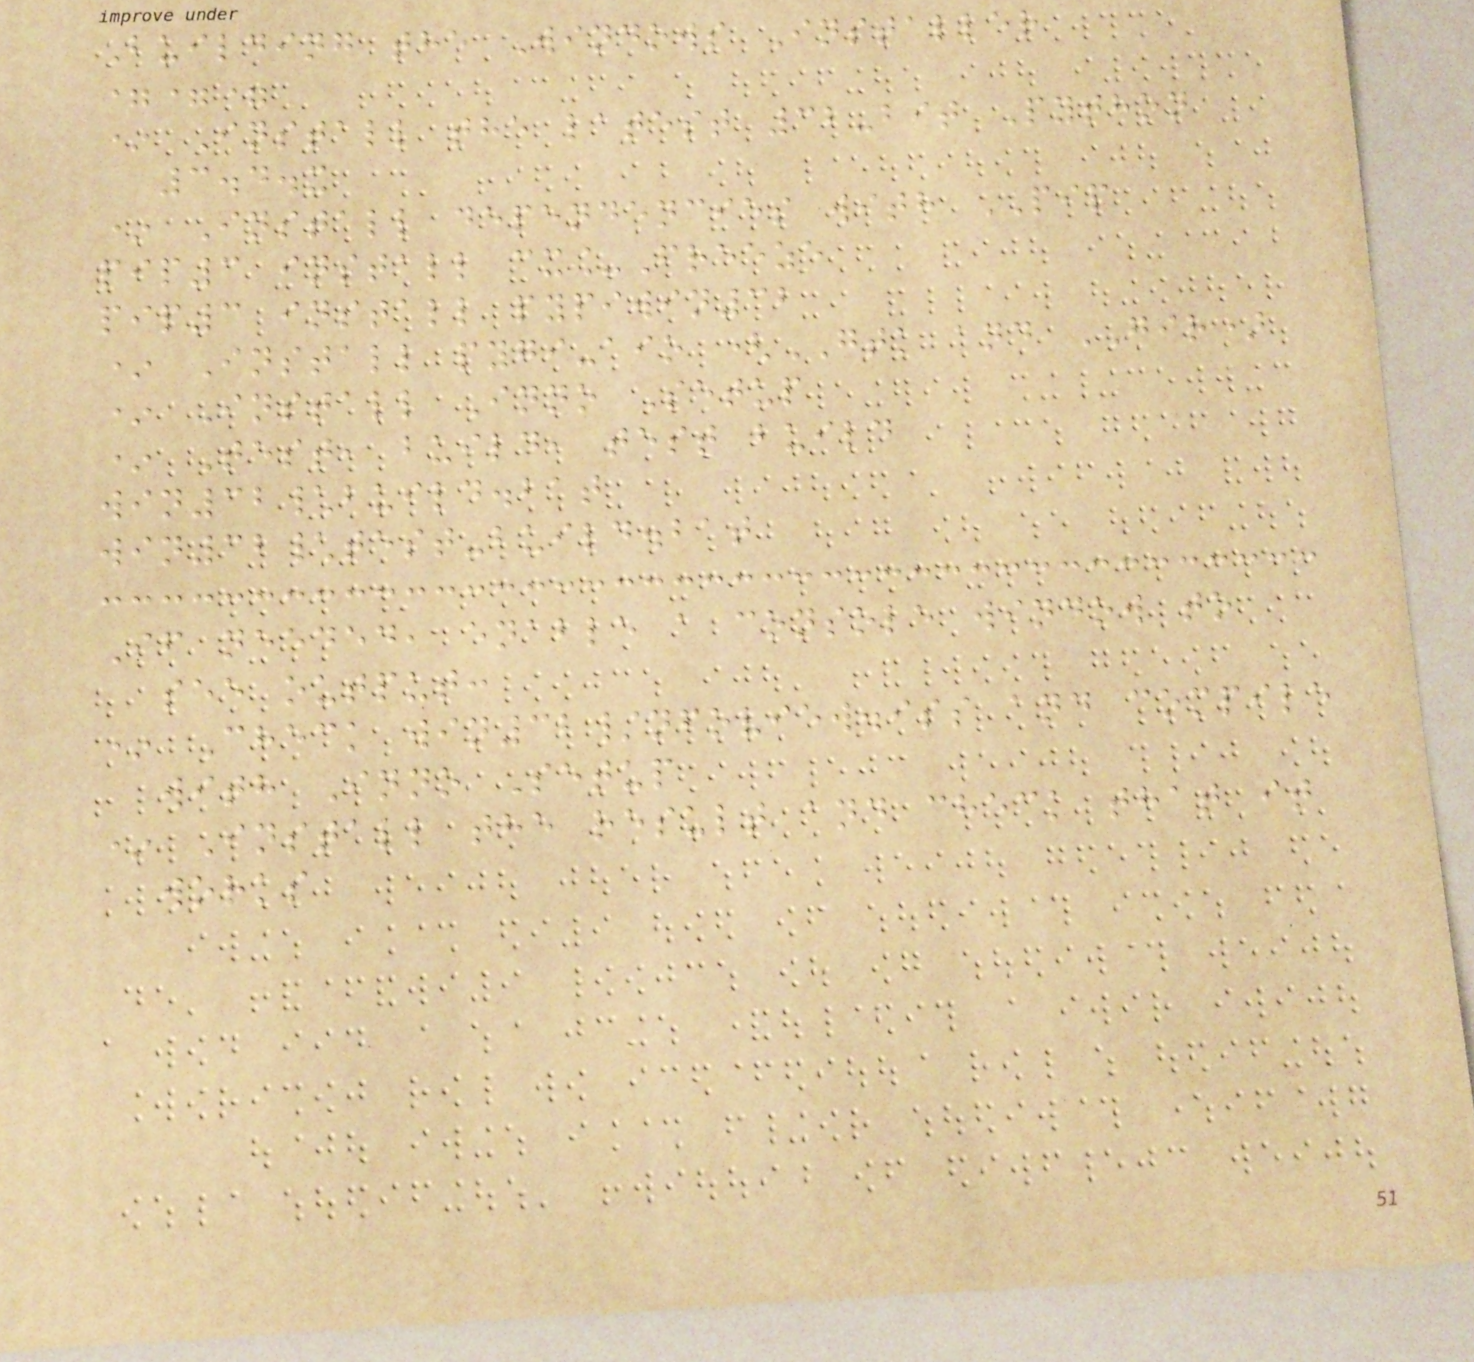Building the Windows Installer
===
* Install the latest 32-bit Python
3.4.x
* Install dependencies with PIP
pip3 install cx_Freeze
pip3 install pypiwin32
* Install pygi-aio (GTK and GIR)
* Install Inno Setup
* Test, build, test build
win32\build.bat
win32\test-build.bat
If needed, enable a console window to
see output:
* Check win32/nfoview.iss and compile
with Inno Setup
* Install the result and check that it
works
